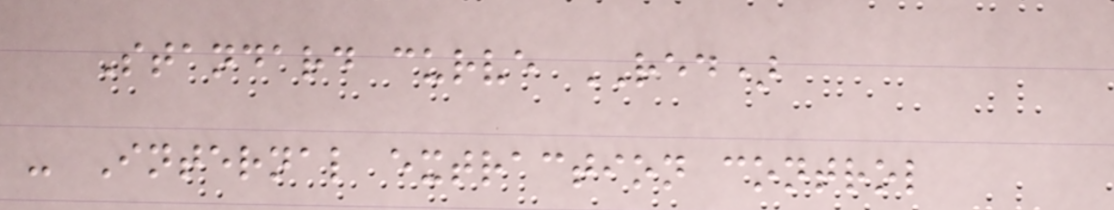Standard curve RED)
- Internal extraction control
